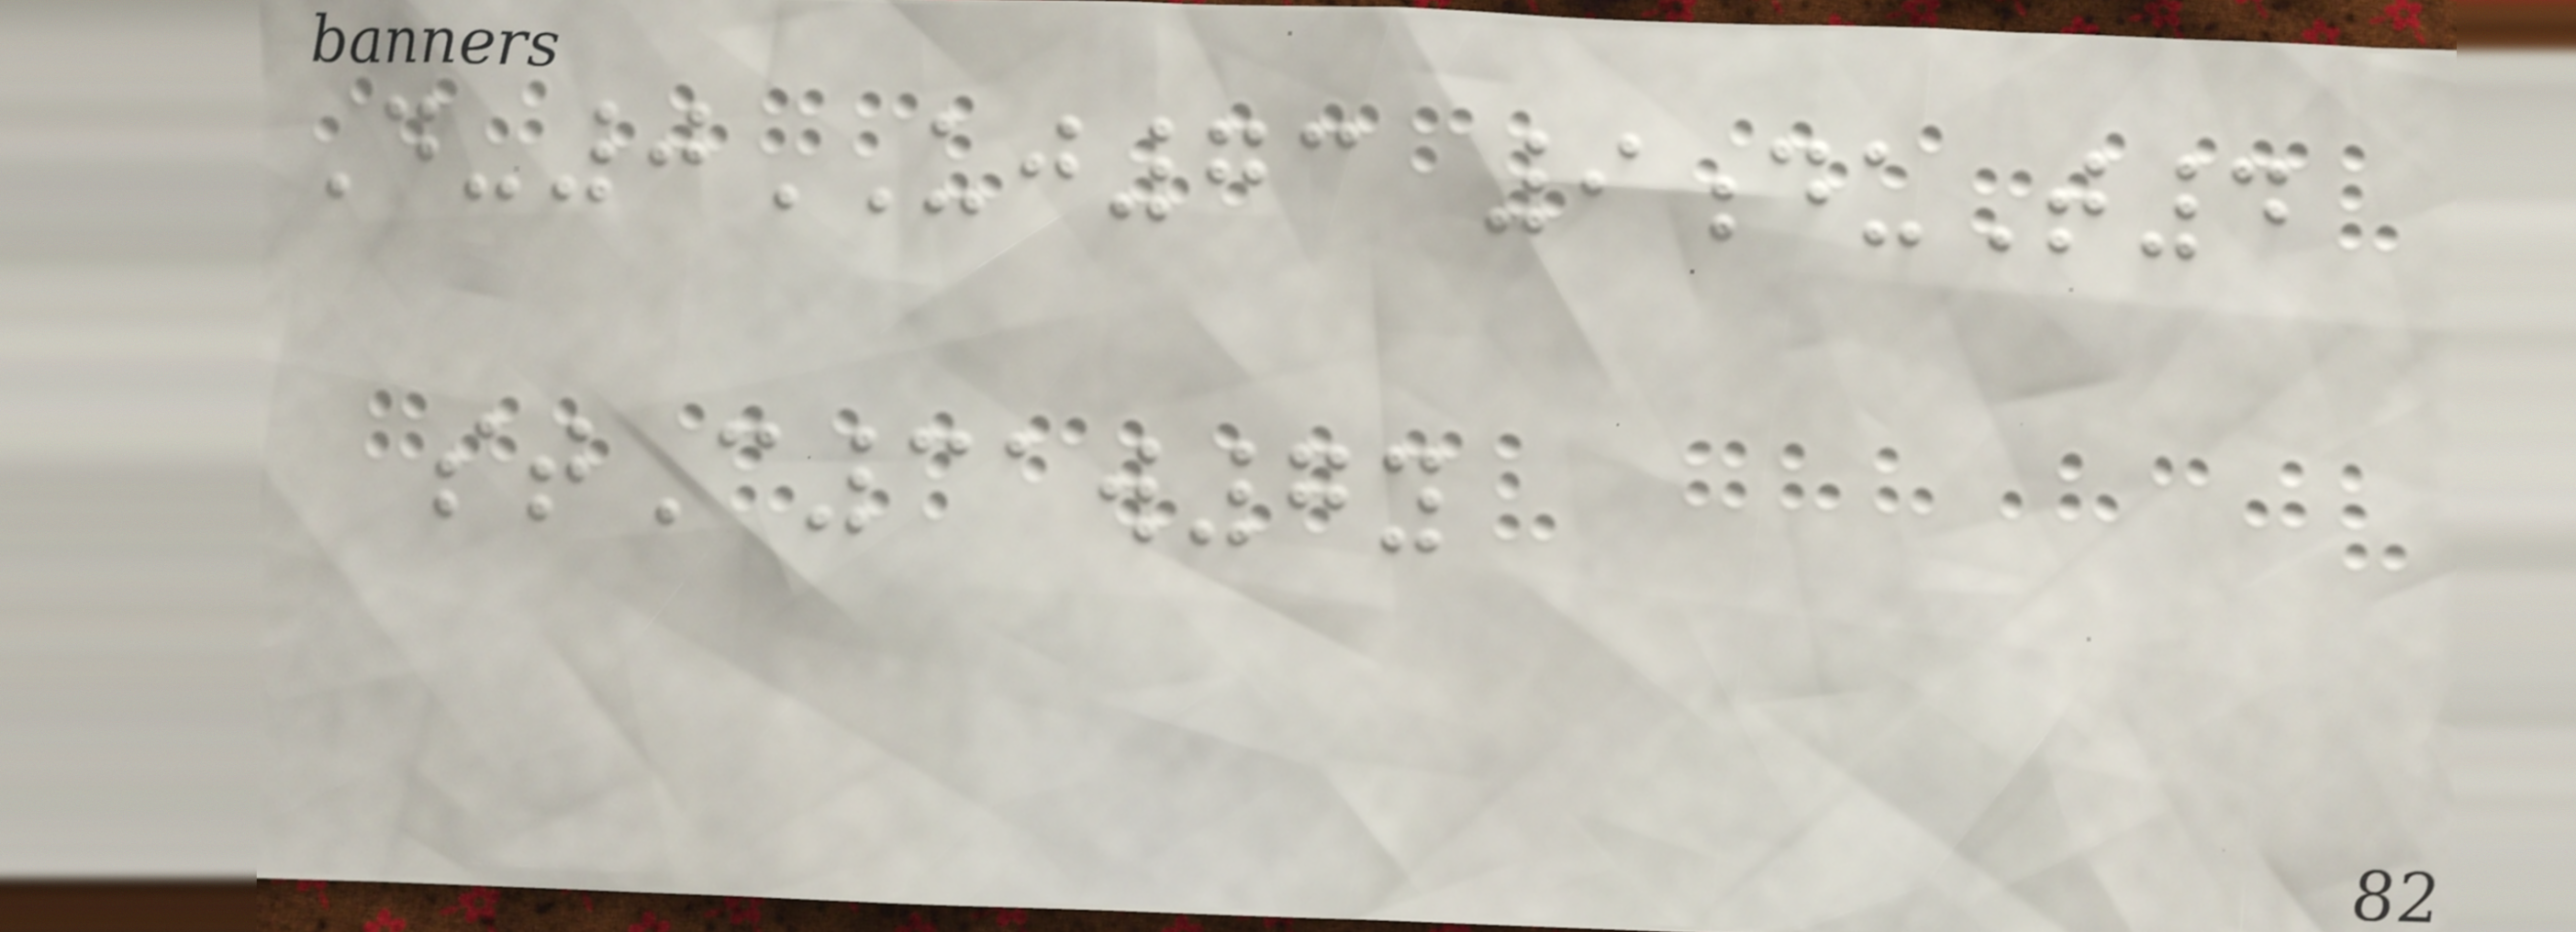D-0UJ73 9duT4
stC31w7y
